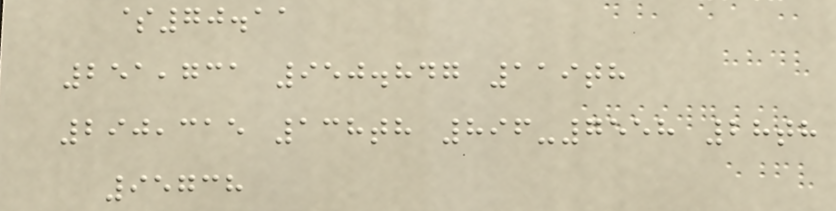$70.11
251,731 950.847 119th
290,315 138th 896-7558 28th
95738
